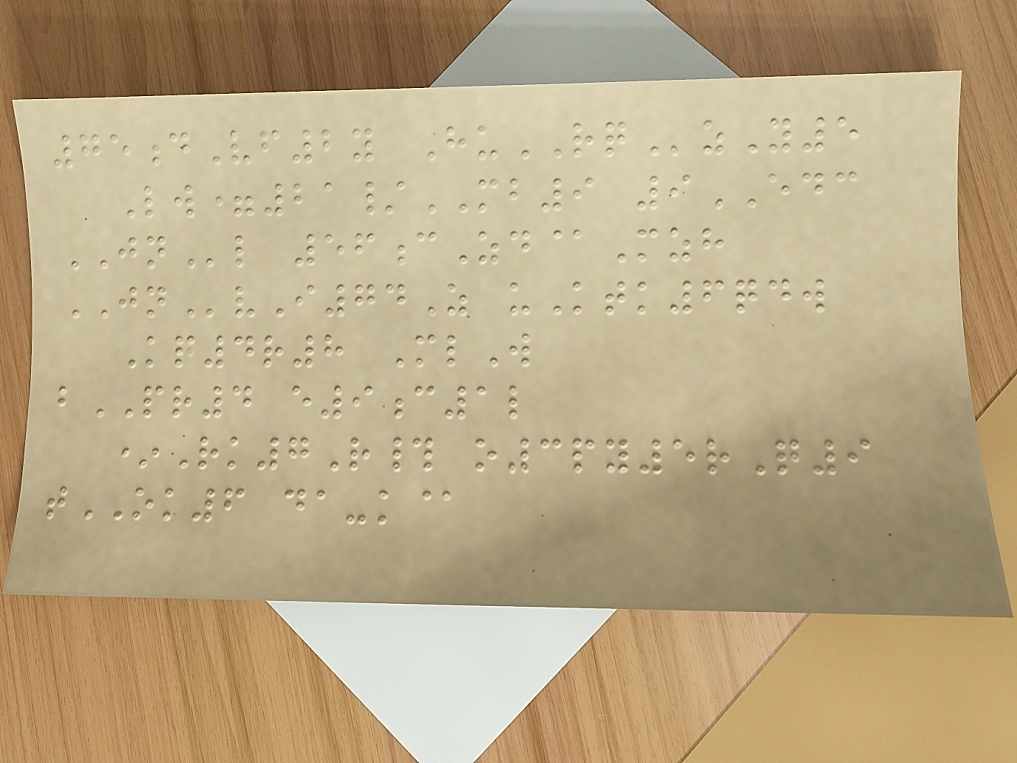75dVf2y HuRQzY5
Lw=21/MB9 9EDC
JNl 56cZd@Mzh
JNvI74Z uKtk6qdw
Kq4r8 MlW
bPR4 e9c1l
*Rk7R# o3py5rQ9
tOK6 da-k@
